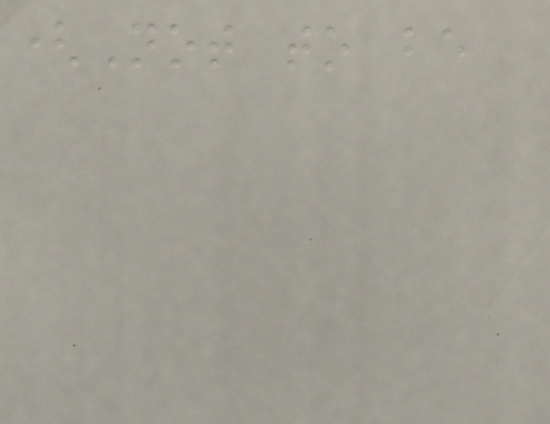(Not to be
